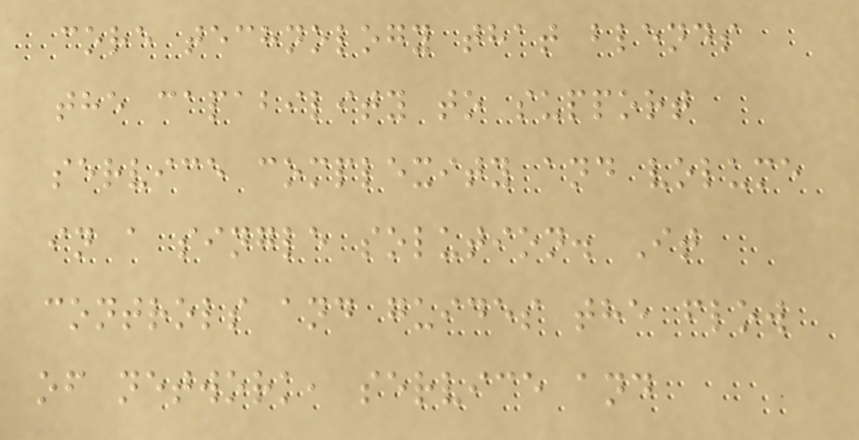core technology that blends
the capability to support
service complexity and volume
in a single solution. It
controls and guides the flow
of network, service and
